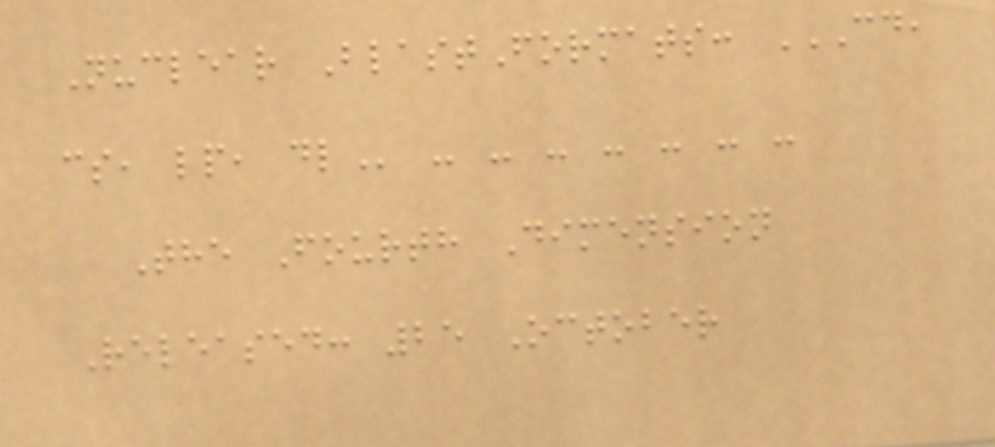Nuclear BlastFormats: CD,
CS, LP, DL - - - - - - -
The Fourth Dimension
Released: 25 October
